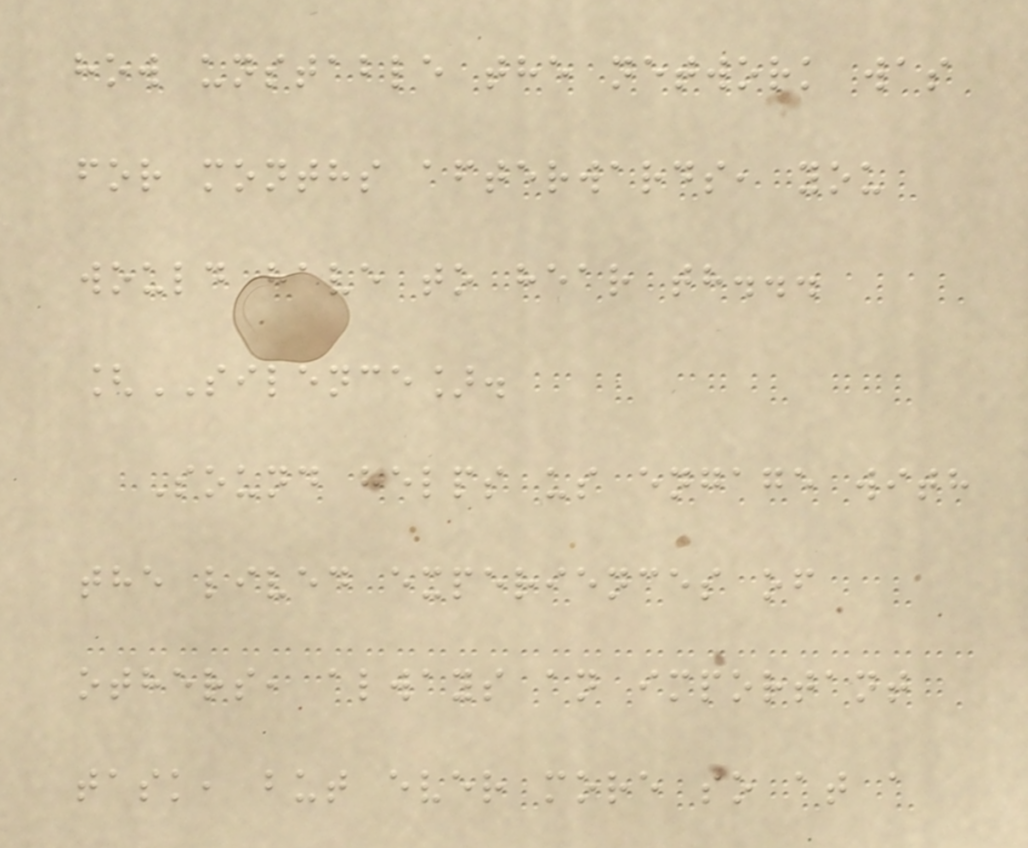how unstable the network was
for months afterwards, you
would have to hear th...
[SILENCE].
Sound helps us engage with
the lived experiences of
others, always an important
task, but ever more so at a
